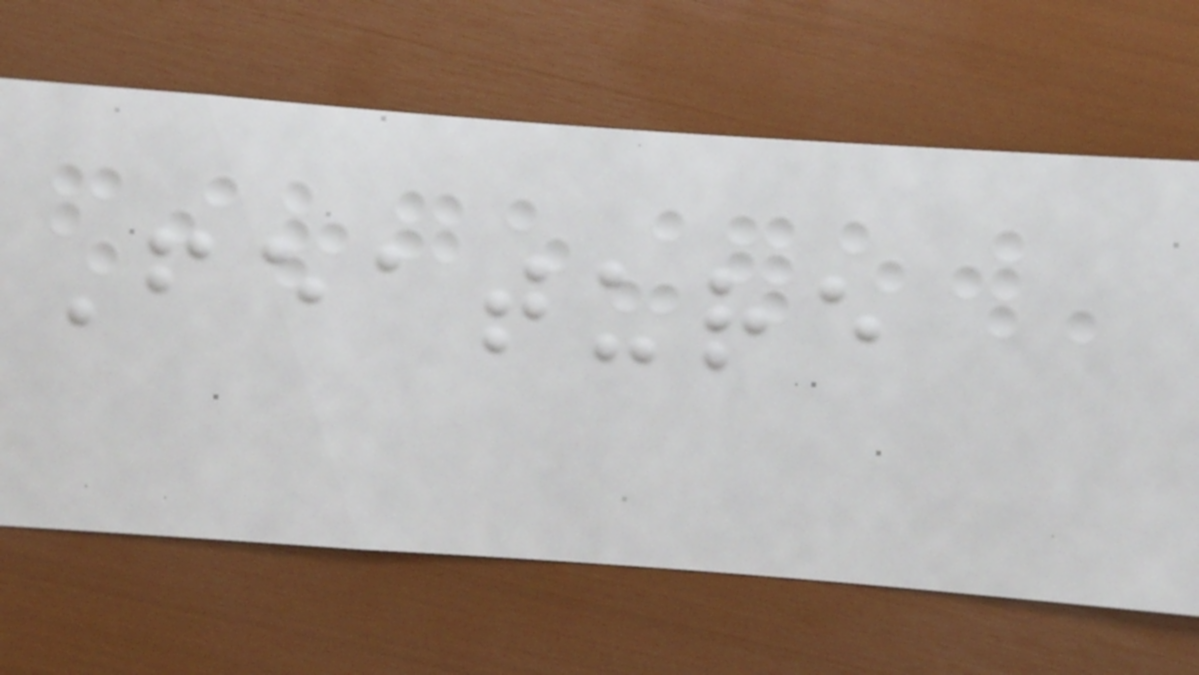Feature
